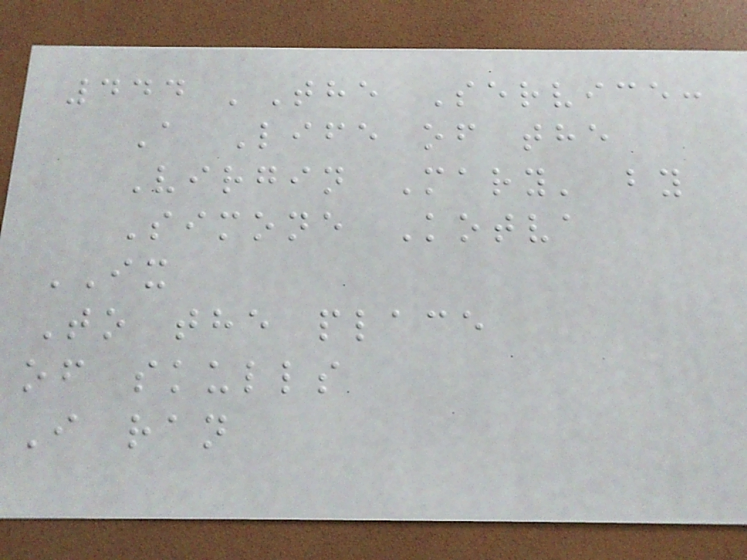444 'The Service:
A Life of the
Virgin Mary' by
Simone Kotva
IX
To the place
of skulls
I ran
